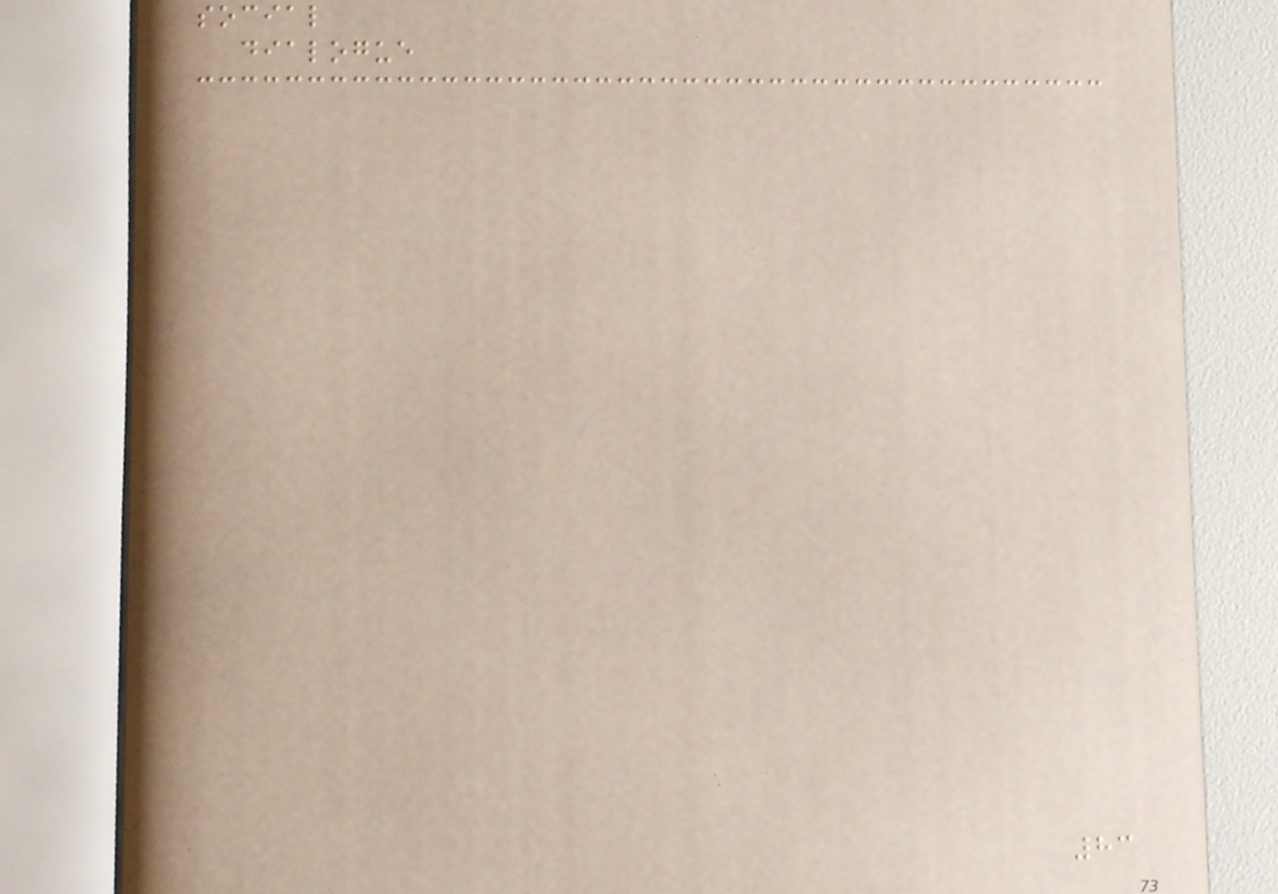social
dialogue
83
